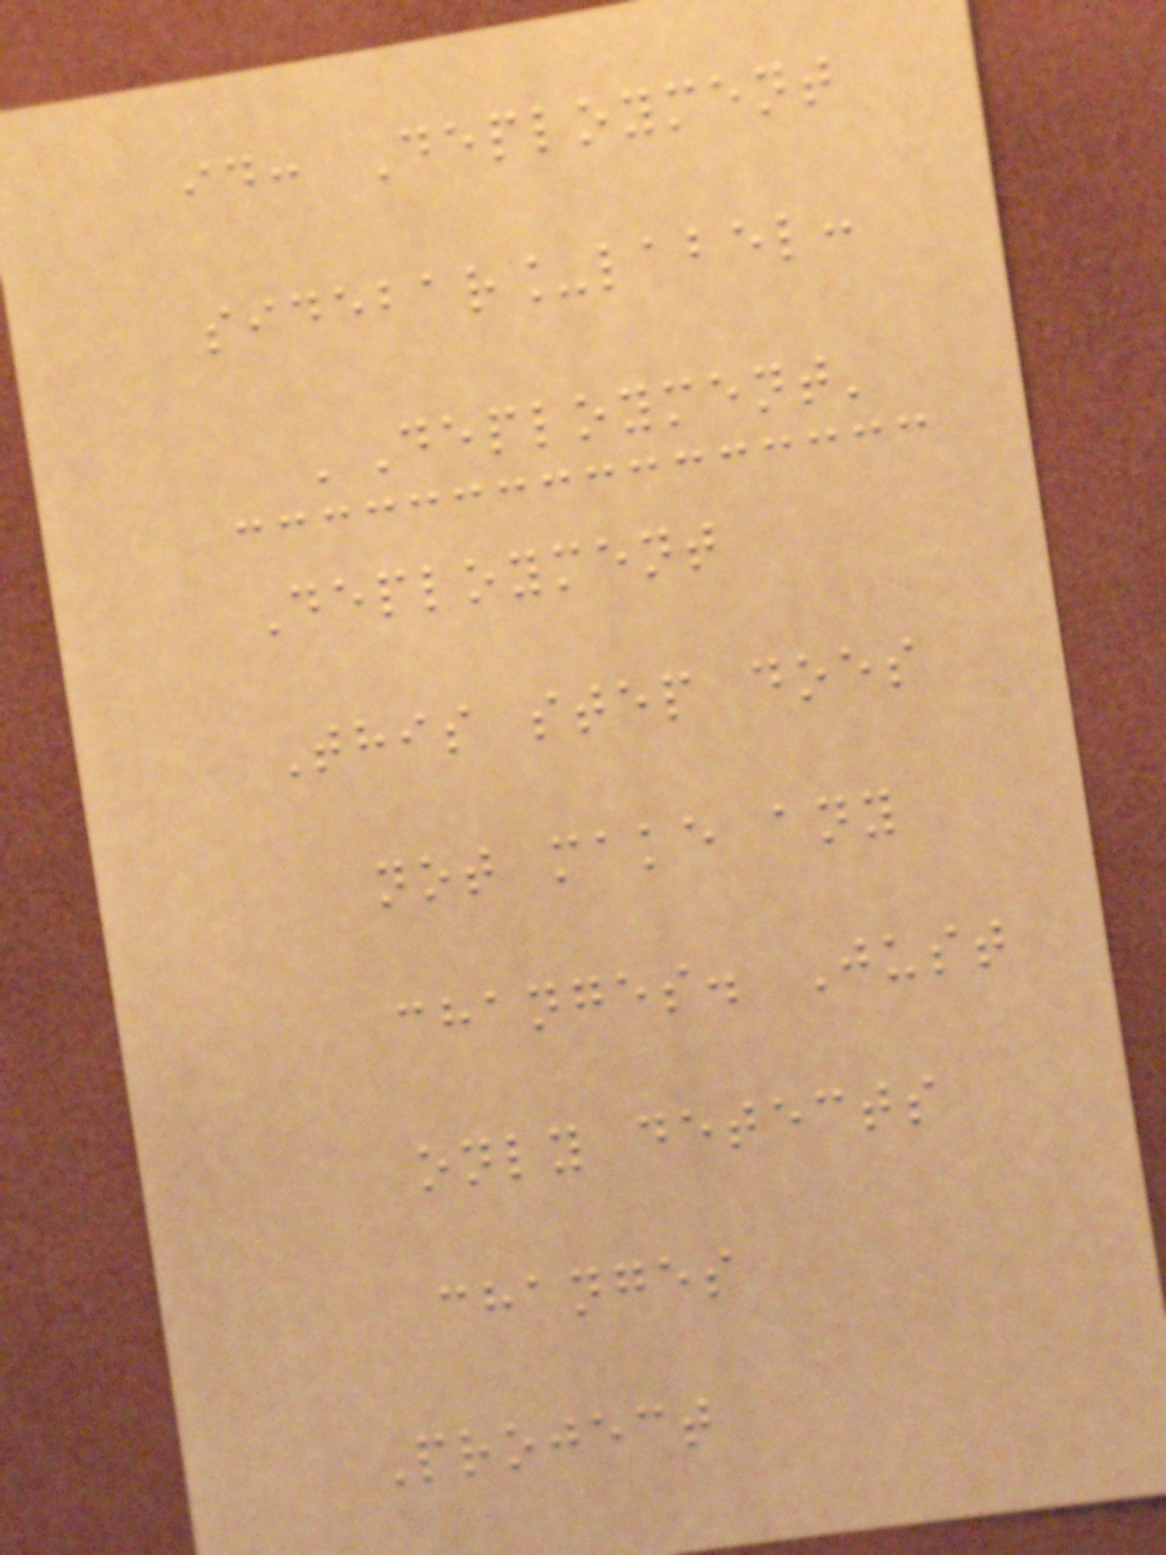id: Deployment
sidebar_label:
'Deployment'
Deployment
This step does
not make any
changes. Just
only detects
changes
Project
